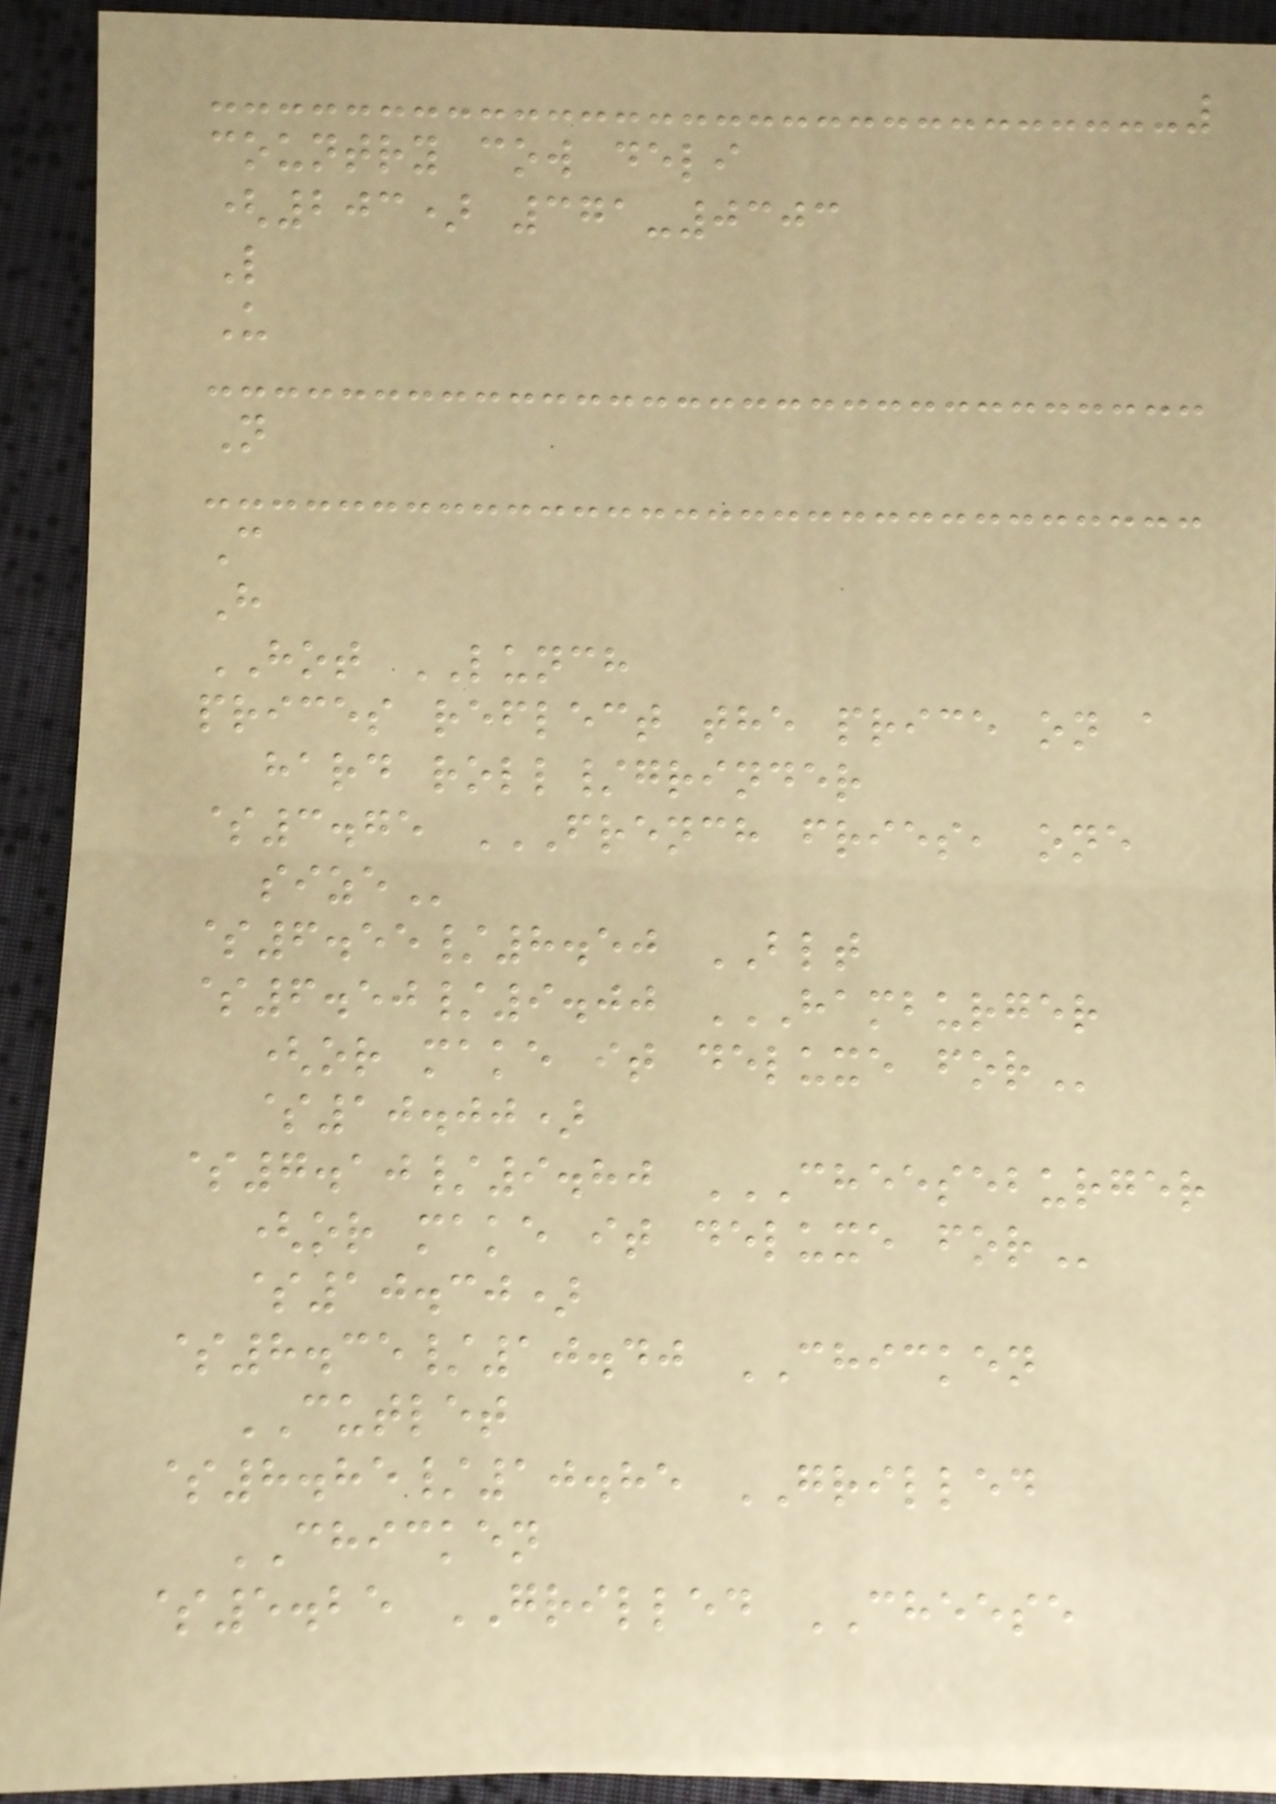country cow deli
(203) 371-0303
L
U
N
C
H
HOT LUNCH
prices reflect the price on a
hard roll/grinder
$3.75 FRENCH FRIES, ONE
SIZE
$6.55/8.50 BLT
$6.50/9.00 HAMBURGER
(OR MAKE IT DELUXE FOR
$10.00)
$7.10/9.80 CHEESEBURGER
(OR MAKE IT DELUXE FOR
$10.30)
$8.35/10.40 CHICKEN
CUTLET
$8.85/10.85 GRILLED
CHICKEN
$5.25 GRILLED CHEESE
